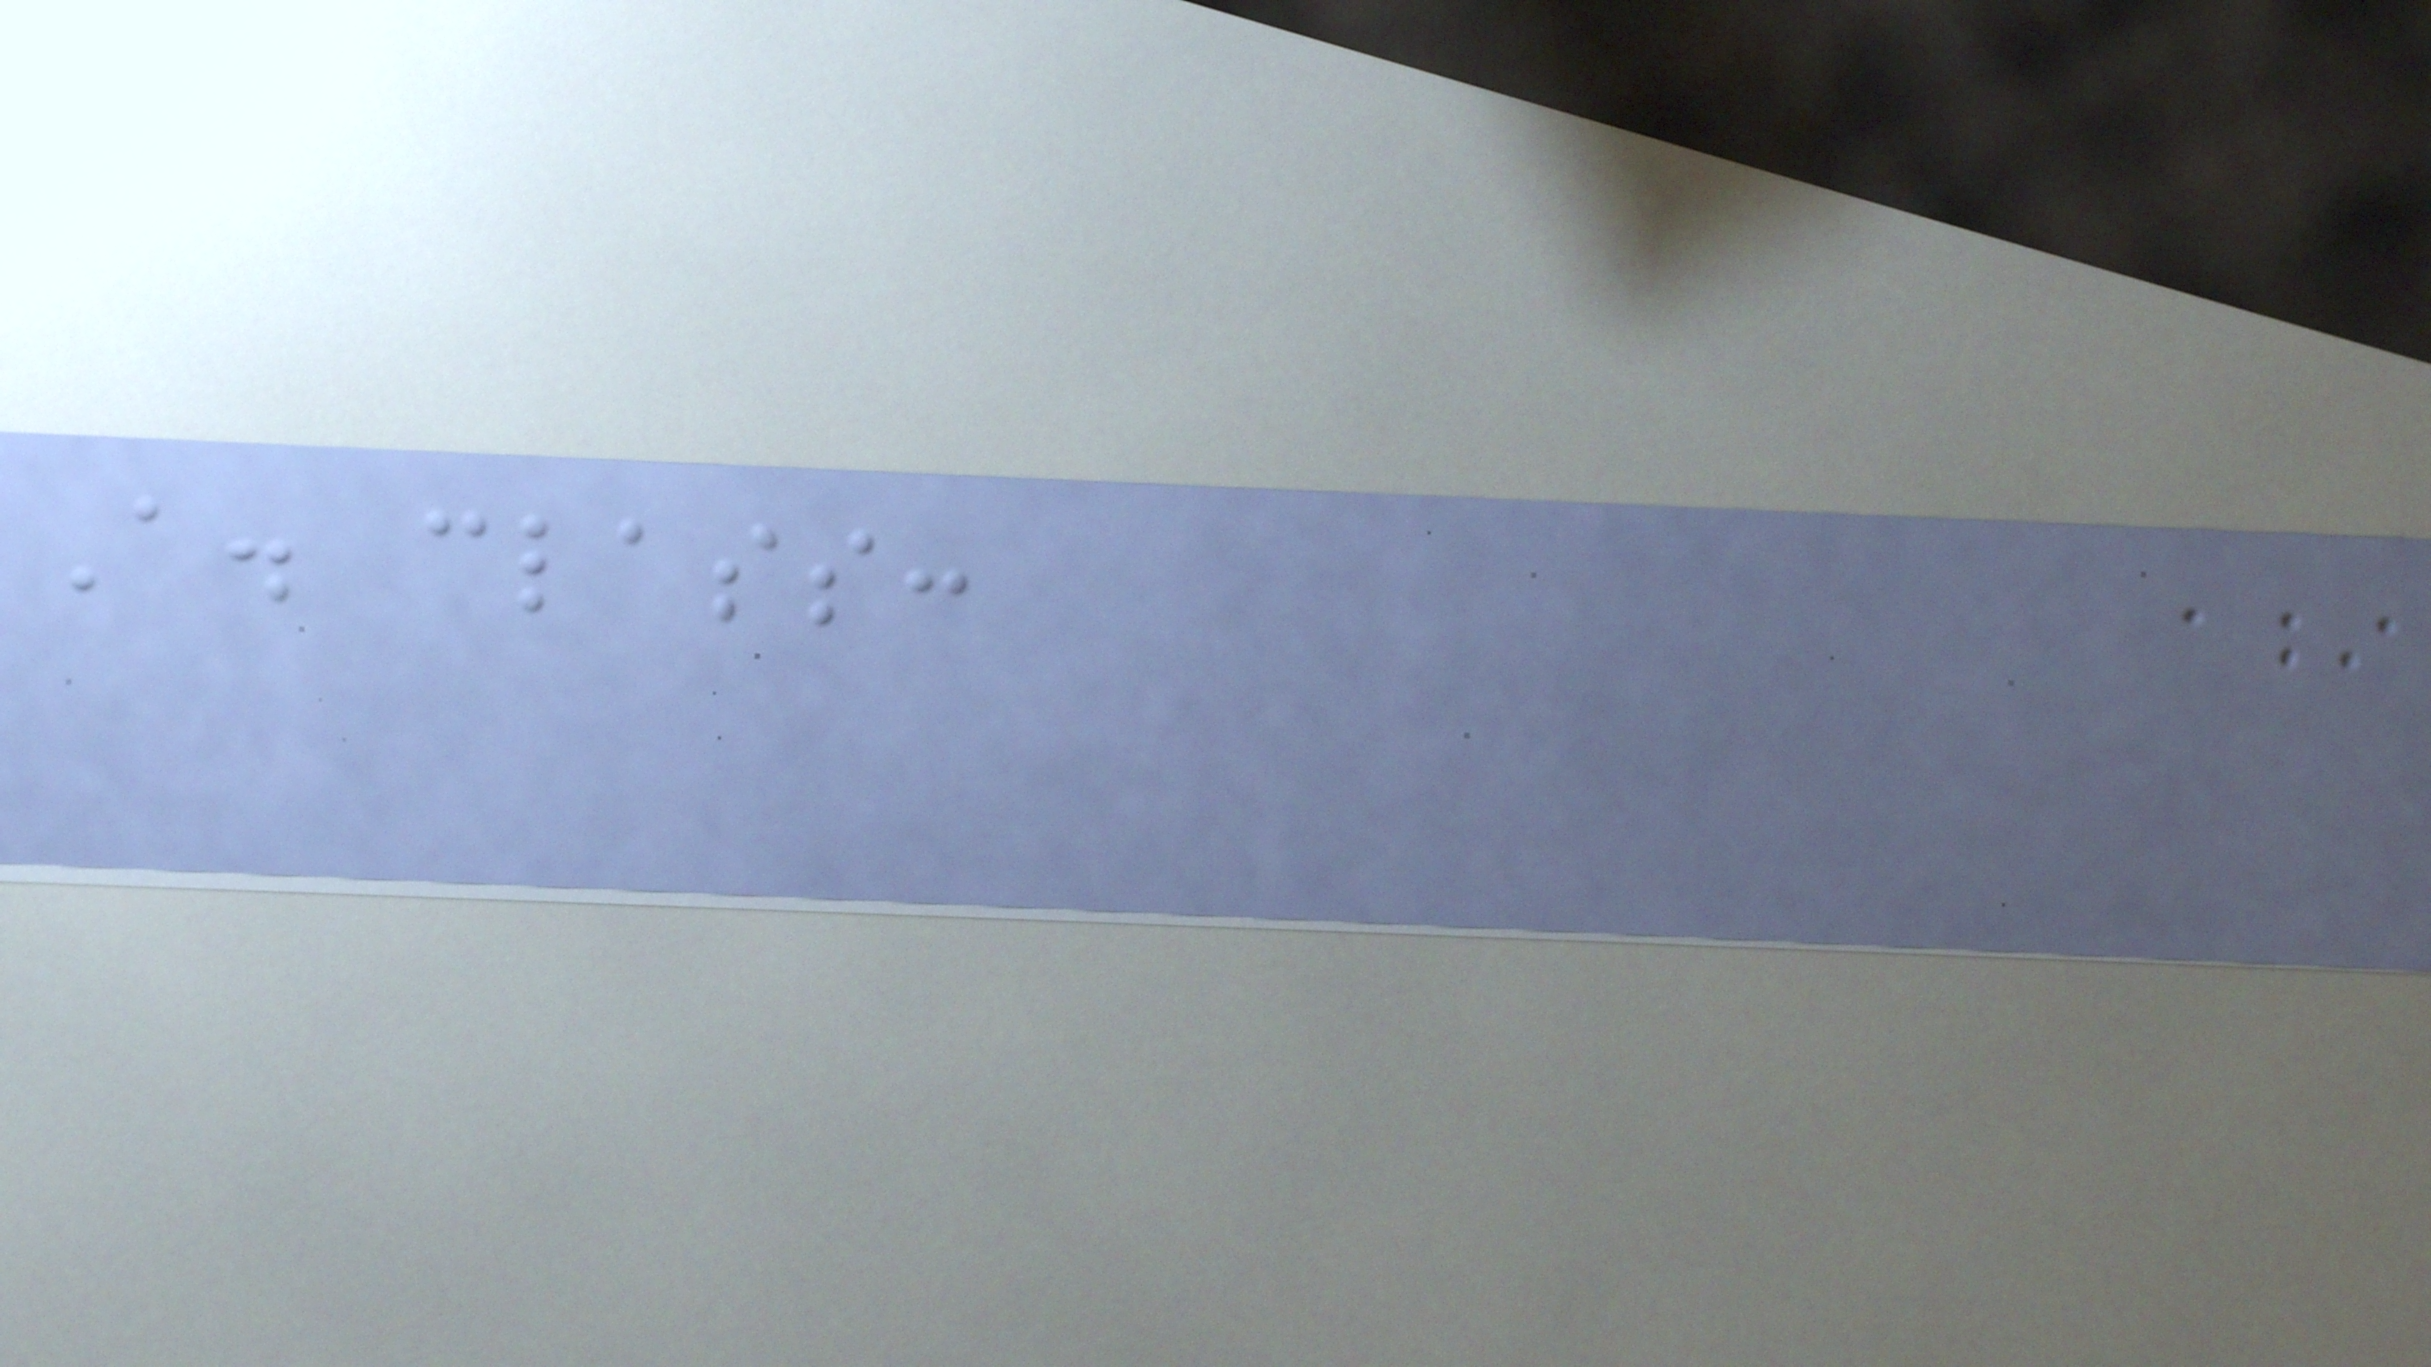A. class:
